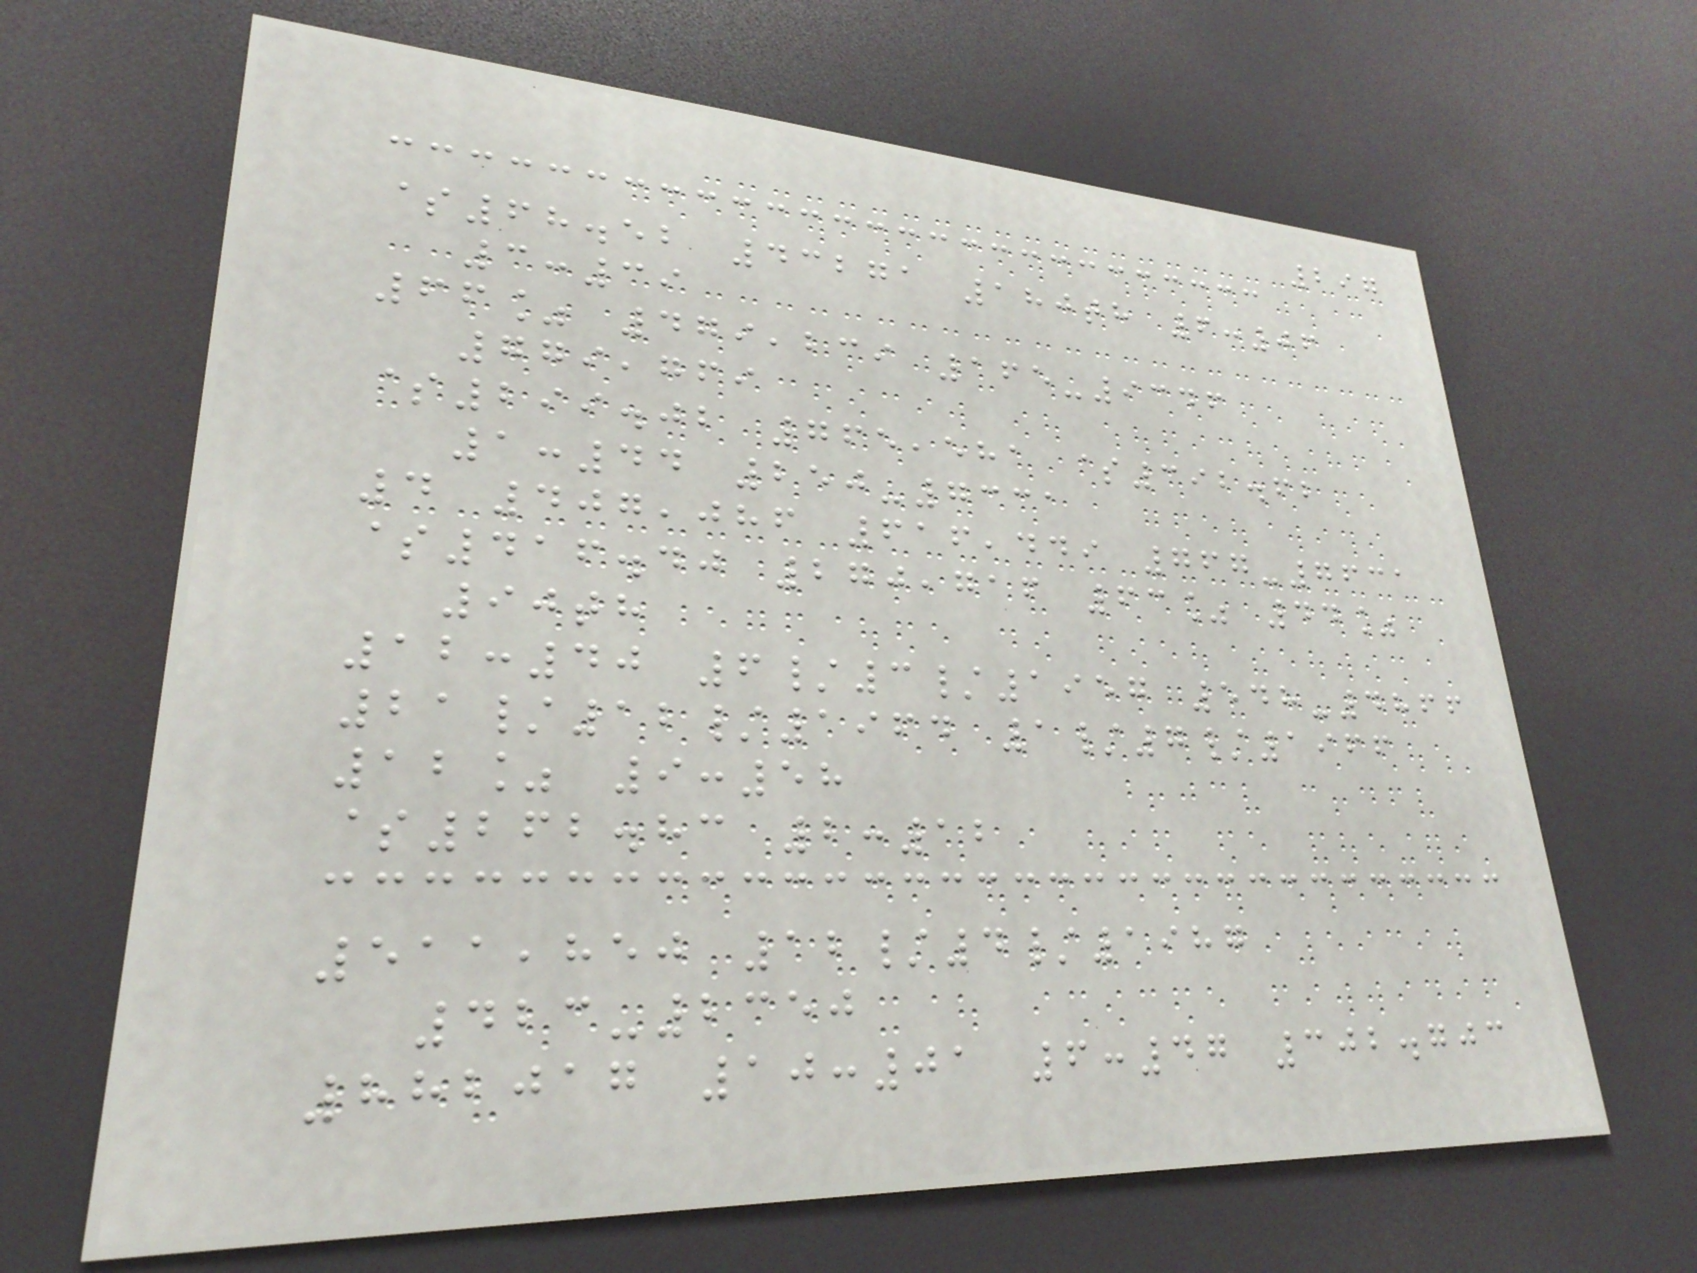297
$68.52 43271 180th 6:06
3:39
66% 479,239 165-9346
779,769
$299.02 765,581 $392.62
1:44 250-7331
4 407,086 616,449 767-7631
$416.40 270,716 63% 44%
90th
12:40 6/3/1957 548-4866
21/12/1964 1/7/1966
12% 9:58
$262.83 2:12
511,850 12/4/1987
423-2350
882017 10:01 6:47 302.703
